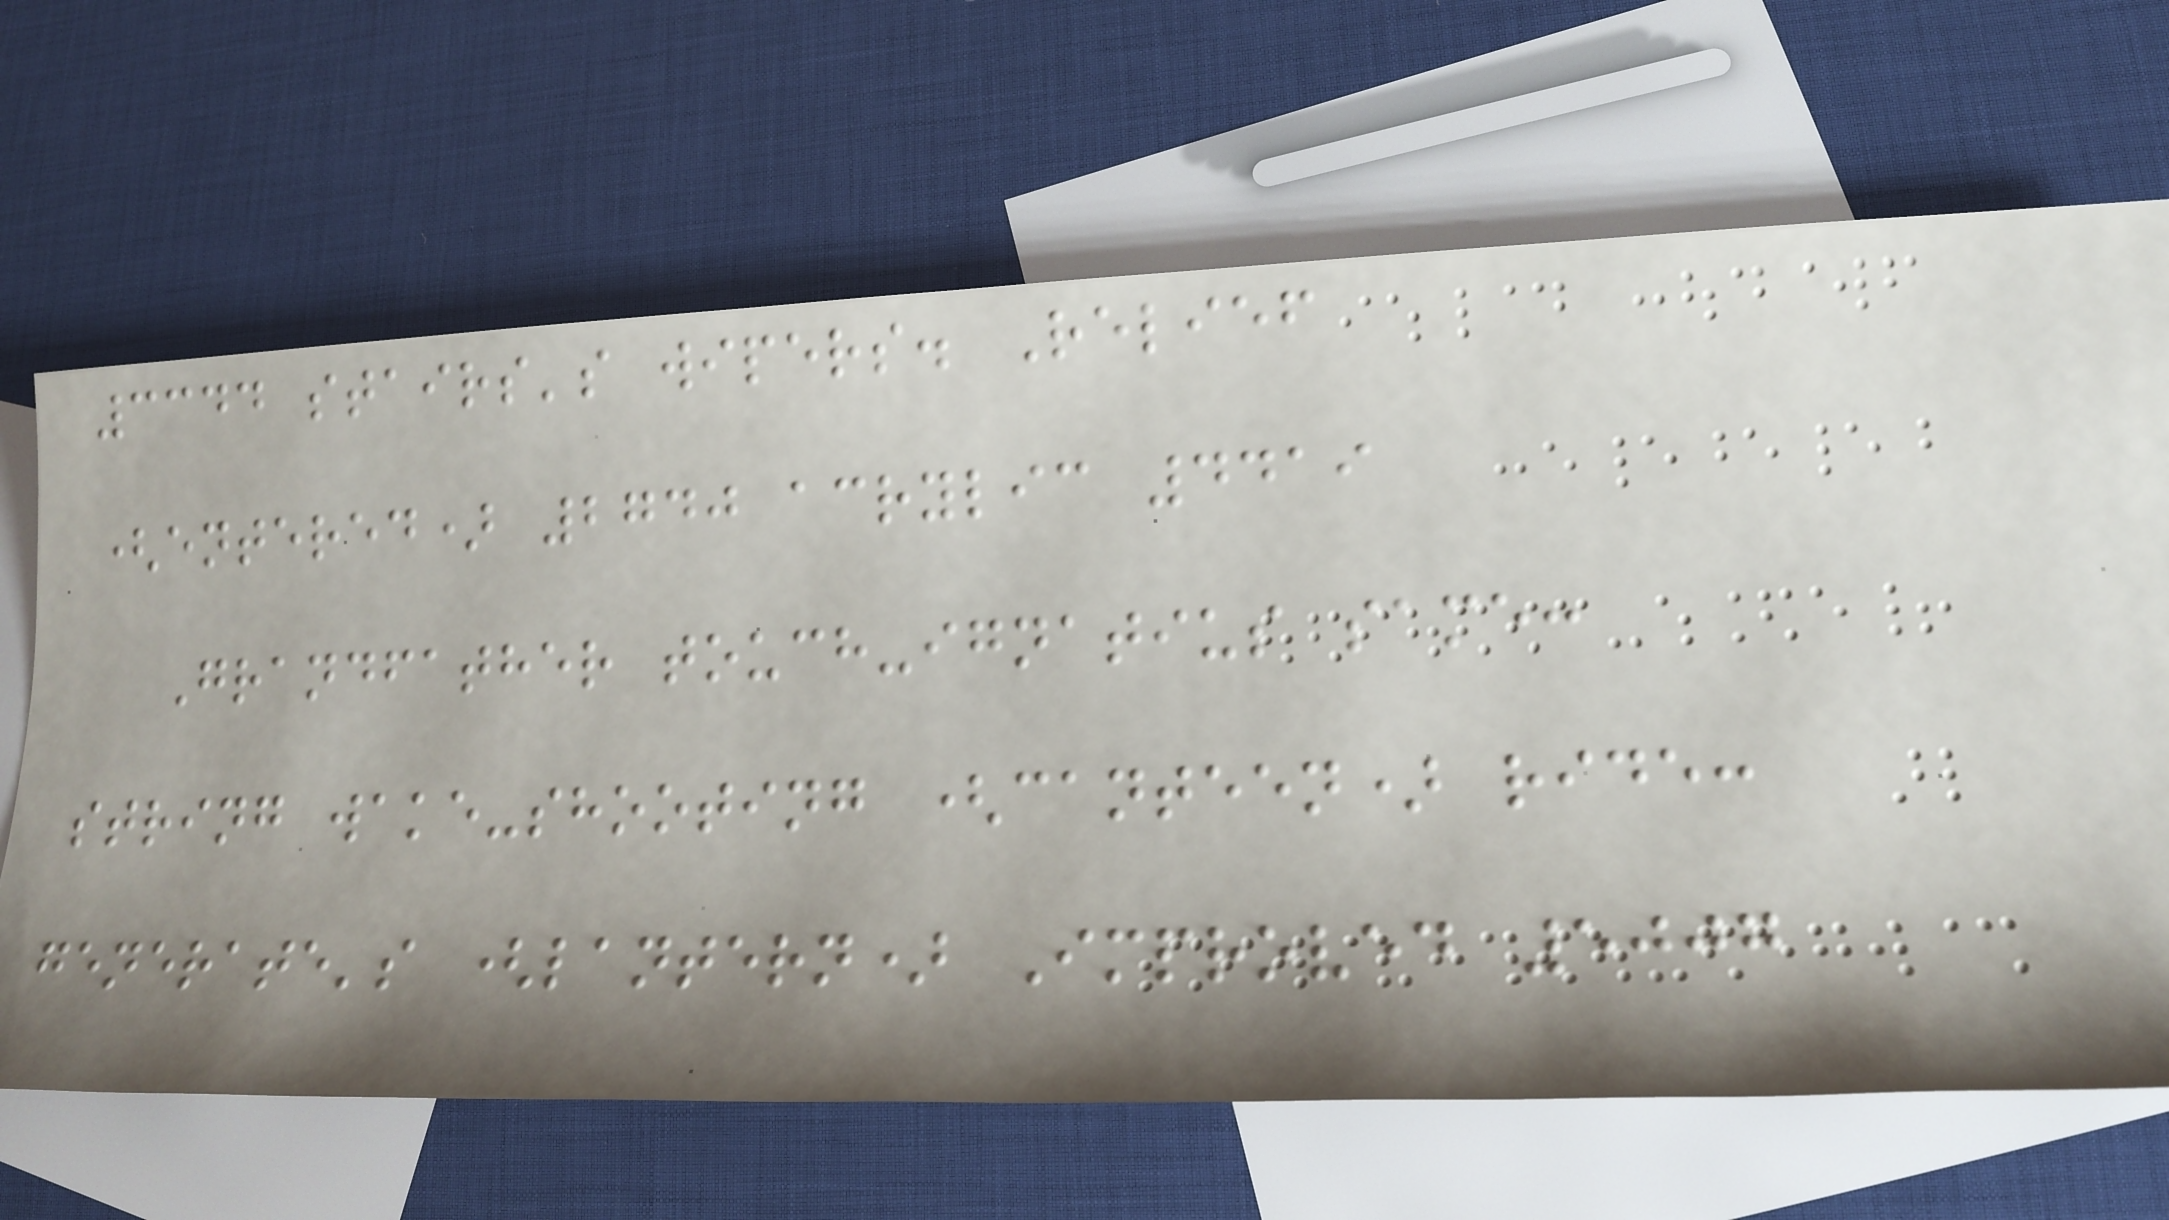3344 stairs's wipers. Relief
(entered) 2740 acrylic 4419
Grandfather touch-ignatius same:
string wake-shooting (canteen) ride:
generate's (lantern) Improved 5007
